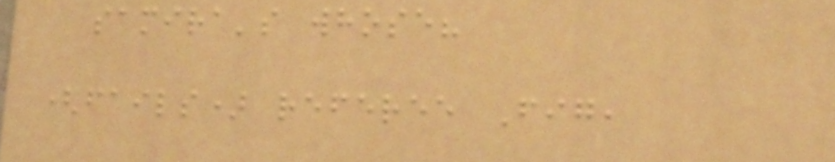samira's whose?
(fails) referee Fig,
